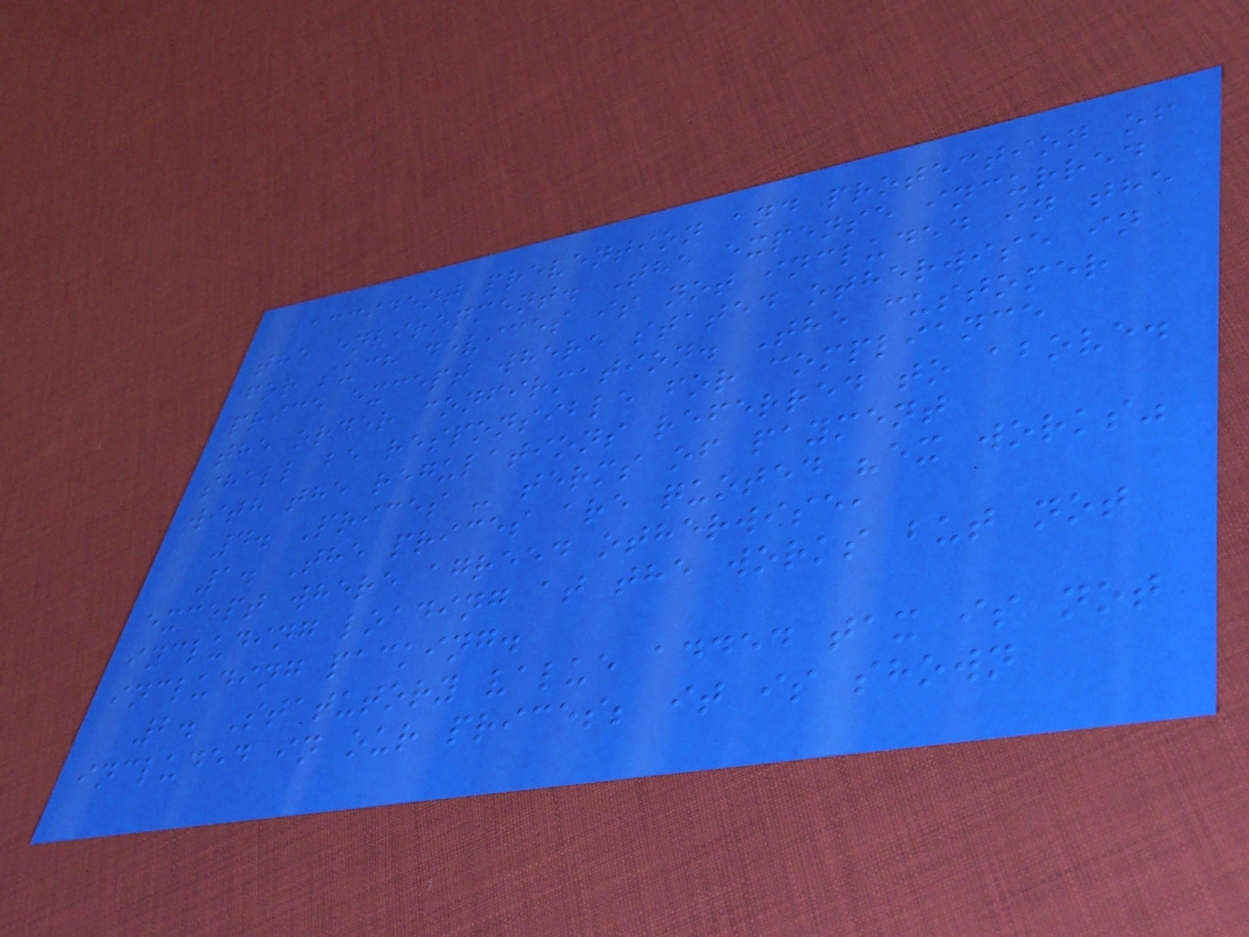accident prevention and protection of
the environment. The expense incurred
for such devices is not included in the
price except where stated otherwise in
the order confirmation. The customer
shall be responsible for compliance
with the regulations referred to above.
4. Prices - terms of payment
1. The prices are quoted "ex works"
except where agreed otherwise,
including loading at the works but not
including packing.
2. Statutory value added tax is not
included in our prices; it is shown
